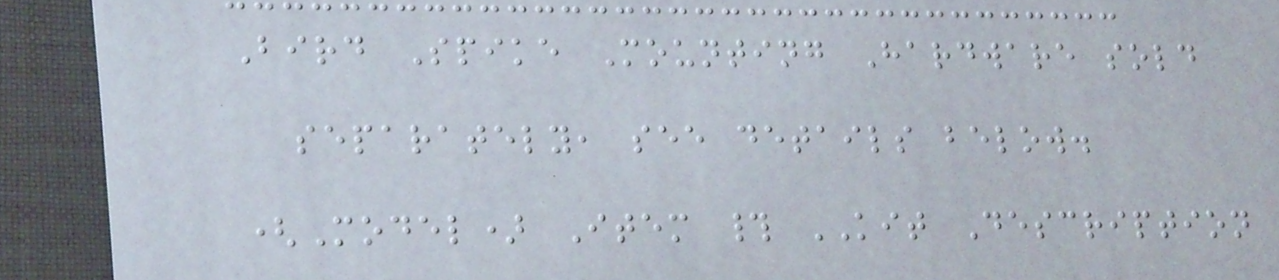Bird Spike Mounting Hardware sold
separately, see details below.
(Model) Item # KIT Description
